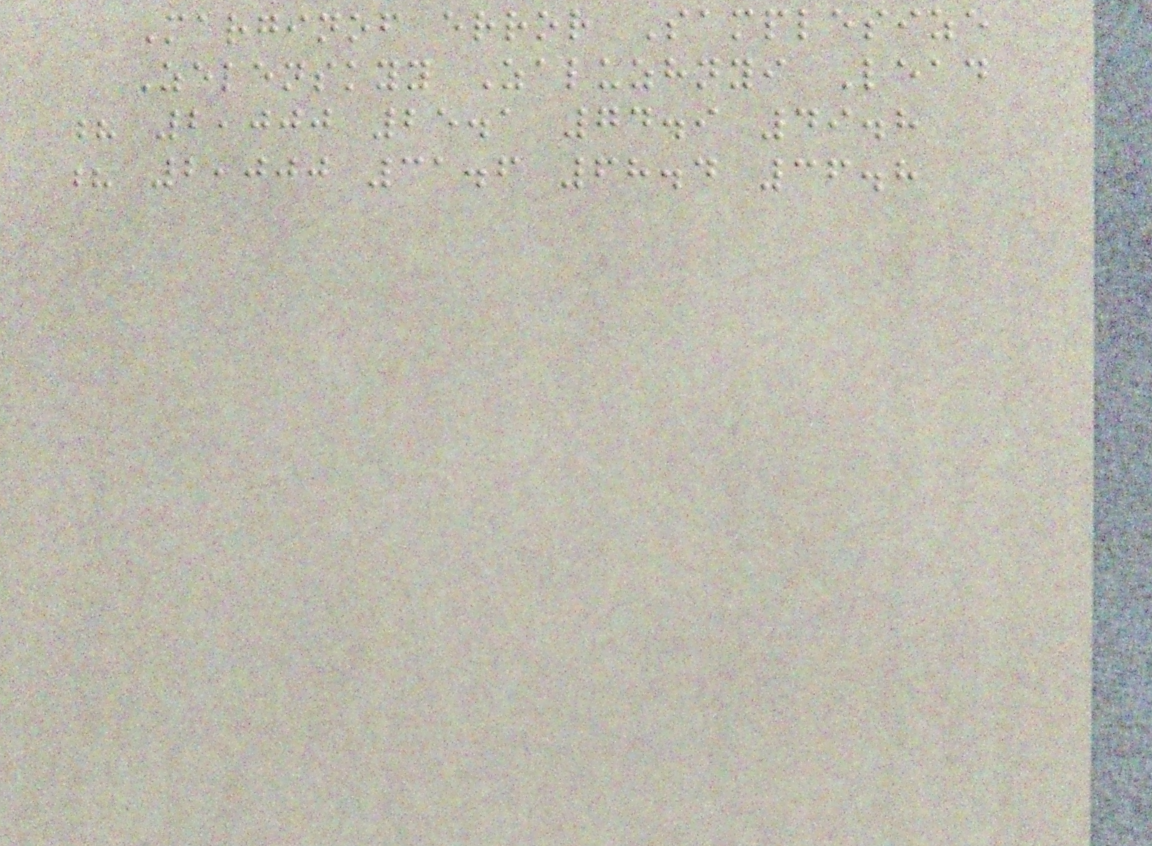Marginof error Samplesize
Zelenskyy Zaluzhnyi Lead
? 2,000 25.1 74.9 49.8
? 2,000 31.6 68.4 36.8
